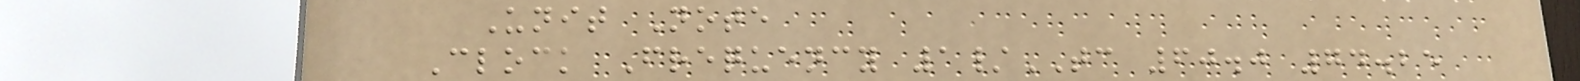Unit Note
Clock Frequency 1/TC 60.0 74.25
